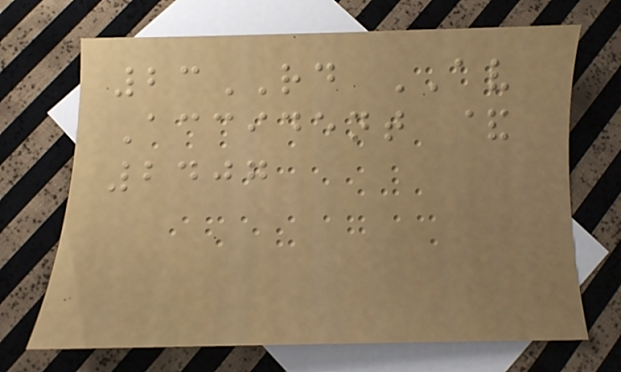23RD AV
Accident &
2407
